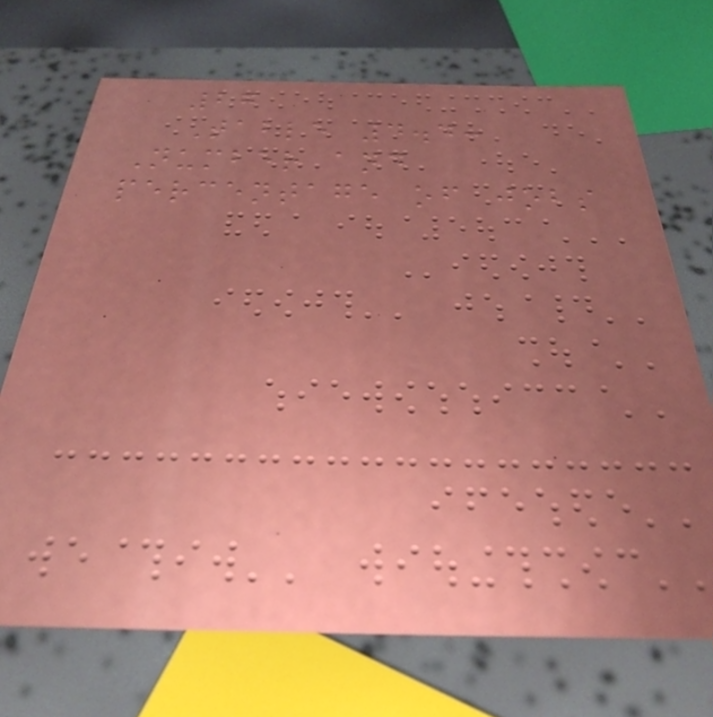27
Table 4.4:
Number and
percentage of jobs
